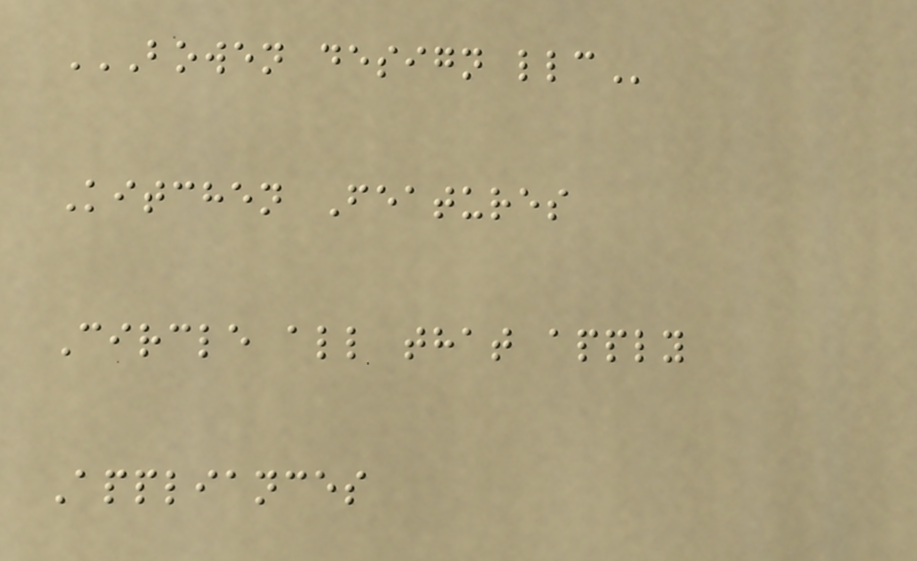BOWEN DESIGN LLC
Kitchen Features
Circle all that apply
Appliances
